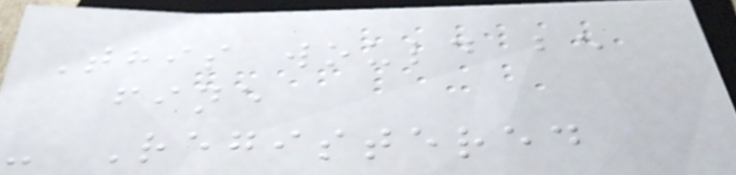This would be
fine
- Registered
